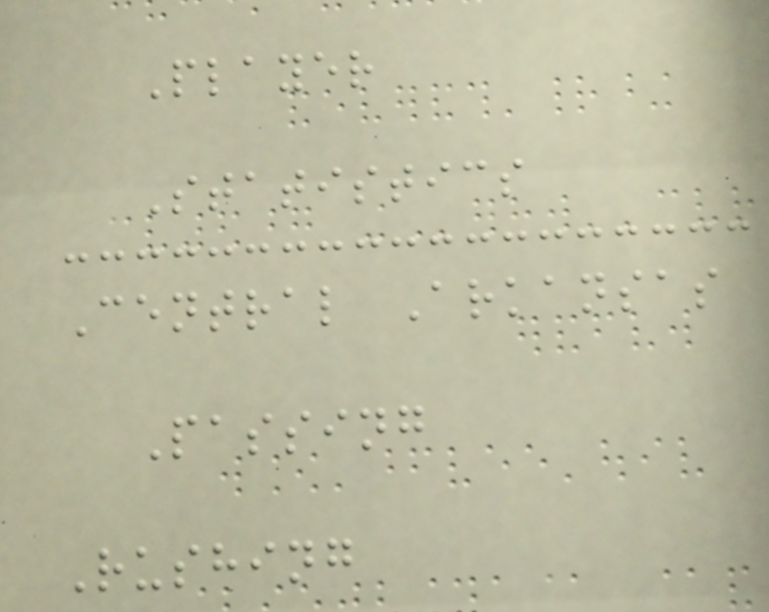Player
Statistics
Central Arkansas
Passing
Rushing
